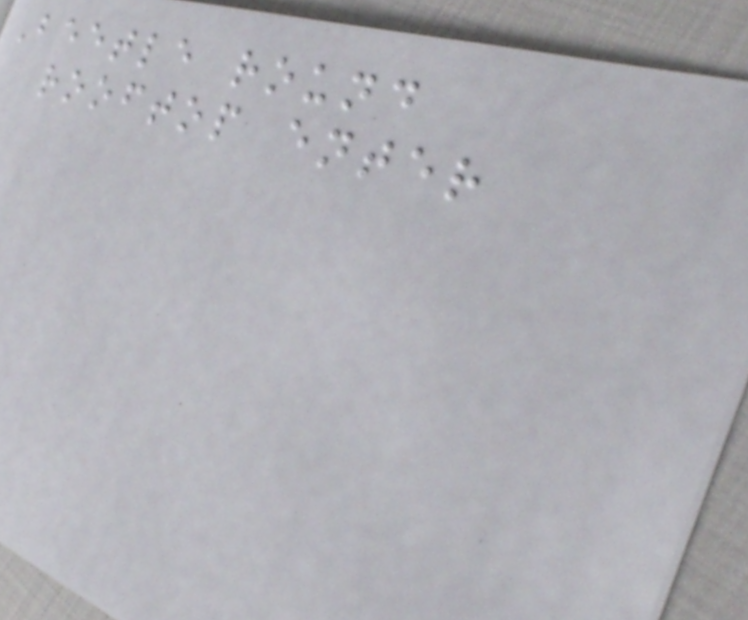Beetle round
rooftop enter
